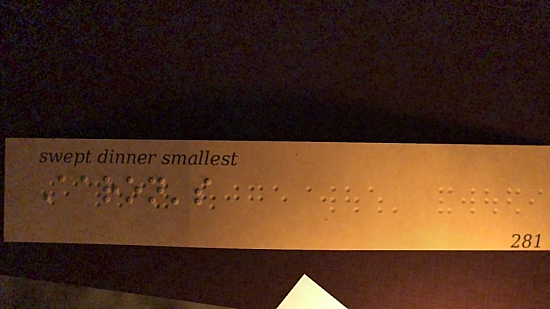Aaron's
